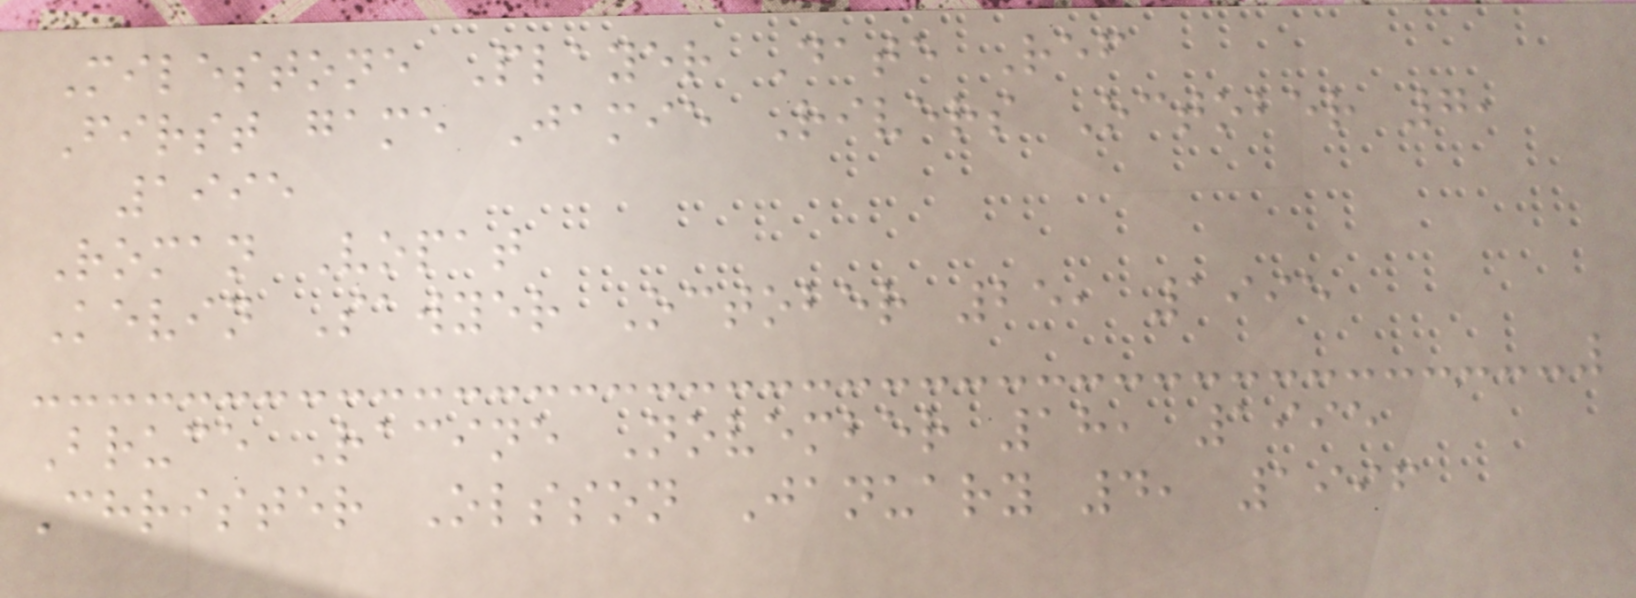Milestone Player Date Ref
First game Jamie Rivers October 7,
1995
Roman Vopat
Kevin Sawyer October 25, 1995
Bruce Racine November 18, 1995
Christer Olsson January 4, 1996
